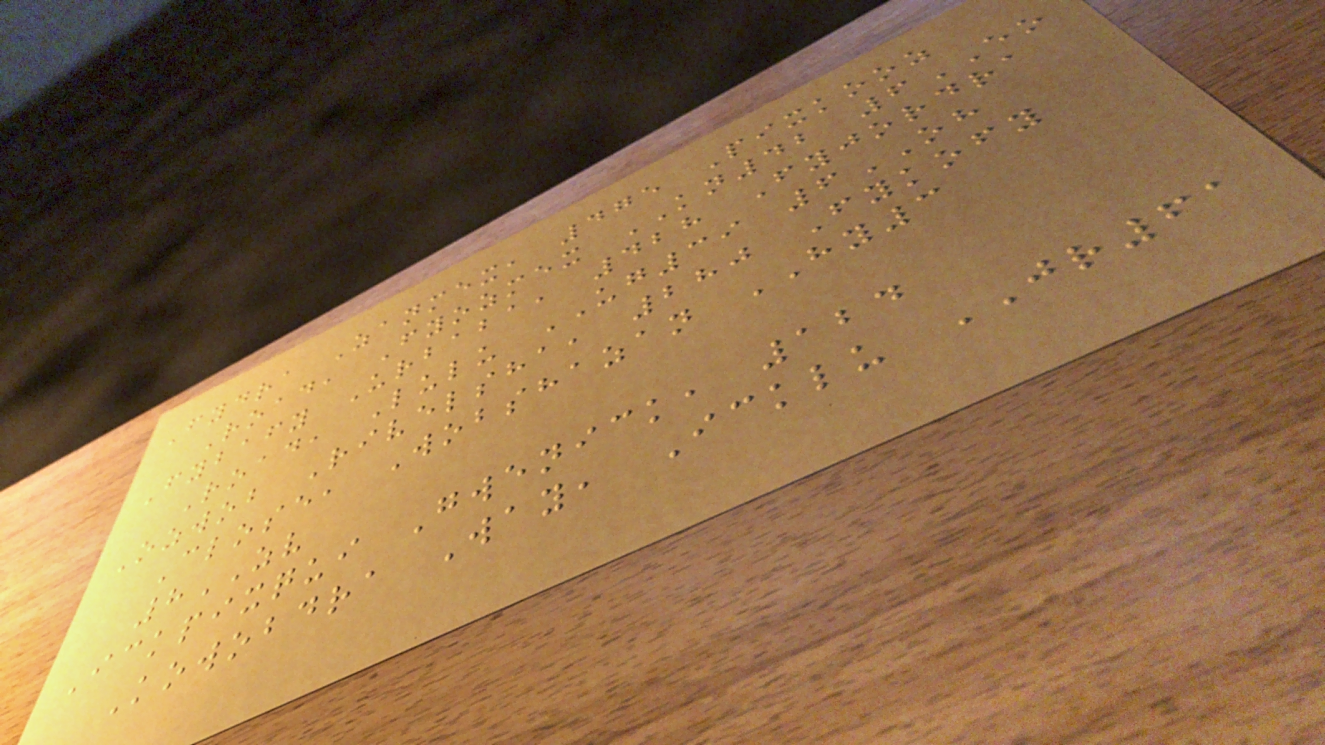Fydra Zanmex, 475 Pixkooz
Road, Fyozmex KN42 6EO
Fybafy Urbaba, 428 Fyjordra
Road, Lulu UG39 6OH
Ozwob Rivelsha, 280 Fykofy
Close, Wobshazan HY3
8ZV
Ickpixqui Gwenick, 124
Kowobdra Way, Icklu JR61
